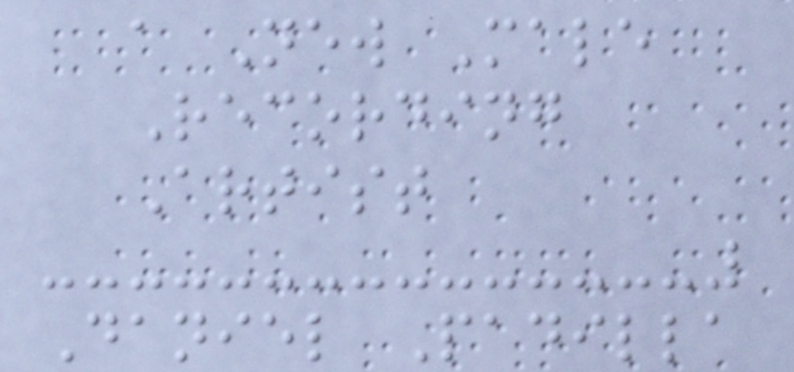a New Male
Recording
Artist
Daniel Padilla
